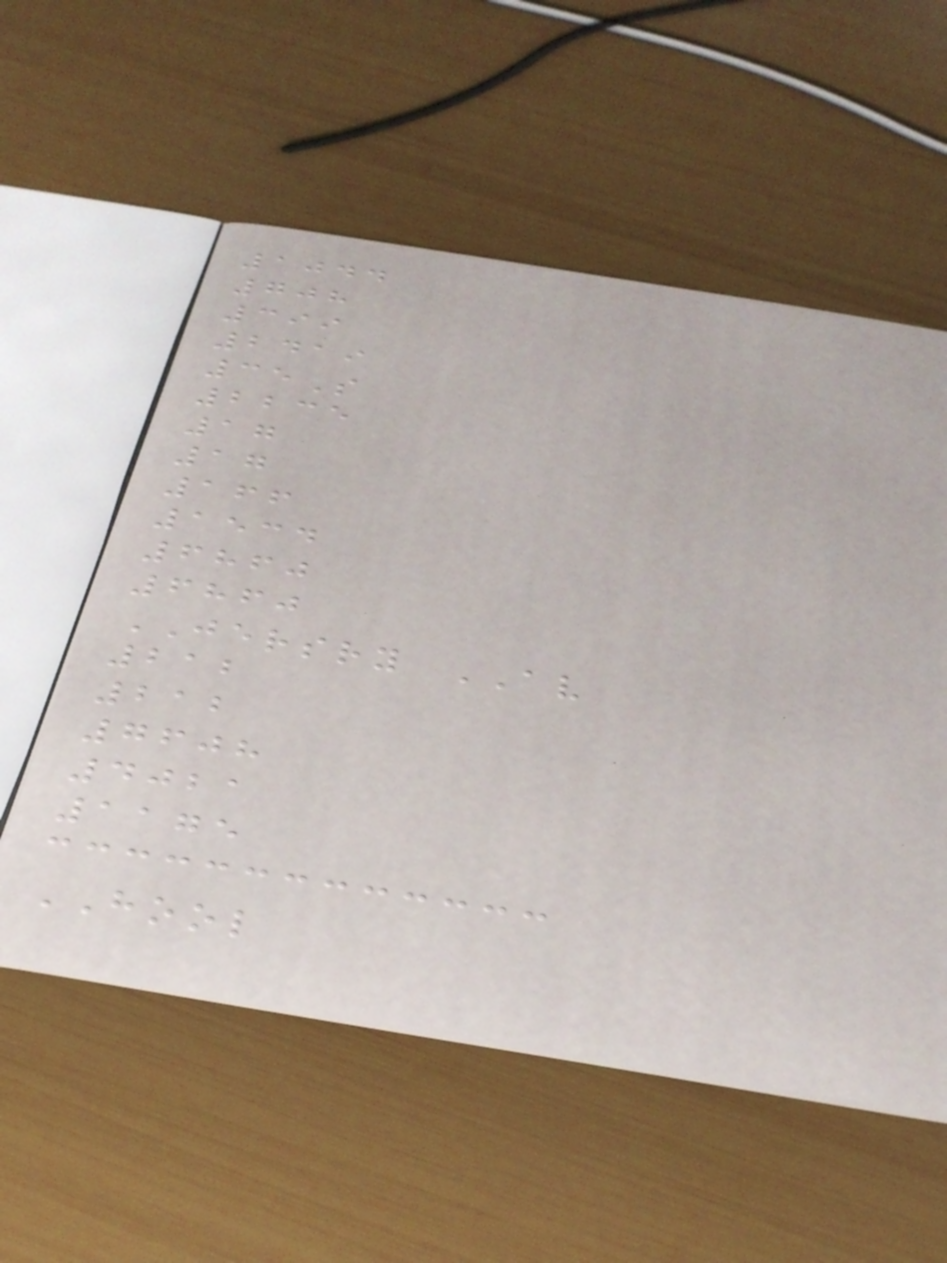1044
708
399
2419
35S
2235
17
17
166
1534
6860
6860
JERSRY AV
212
212
7608
4021
1175
HOOL
